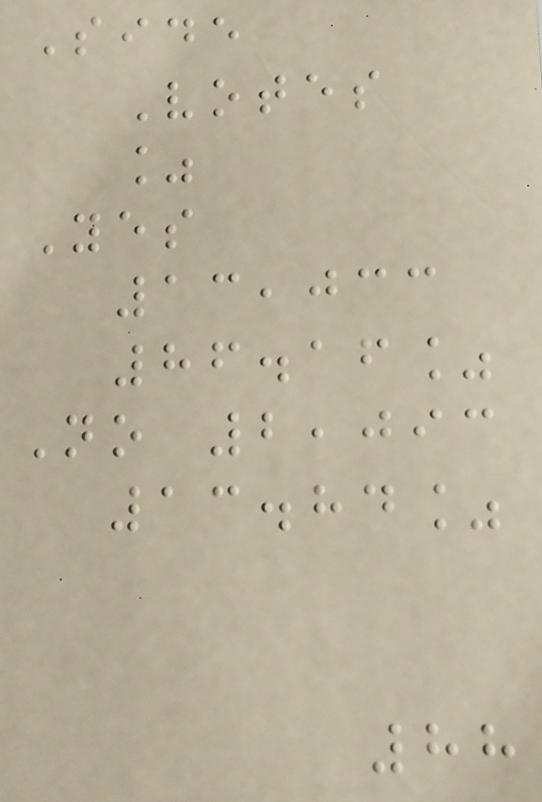Side
Votes
%
Yes
13,033
86.16%
No 2,093
13.84%
88
